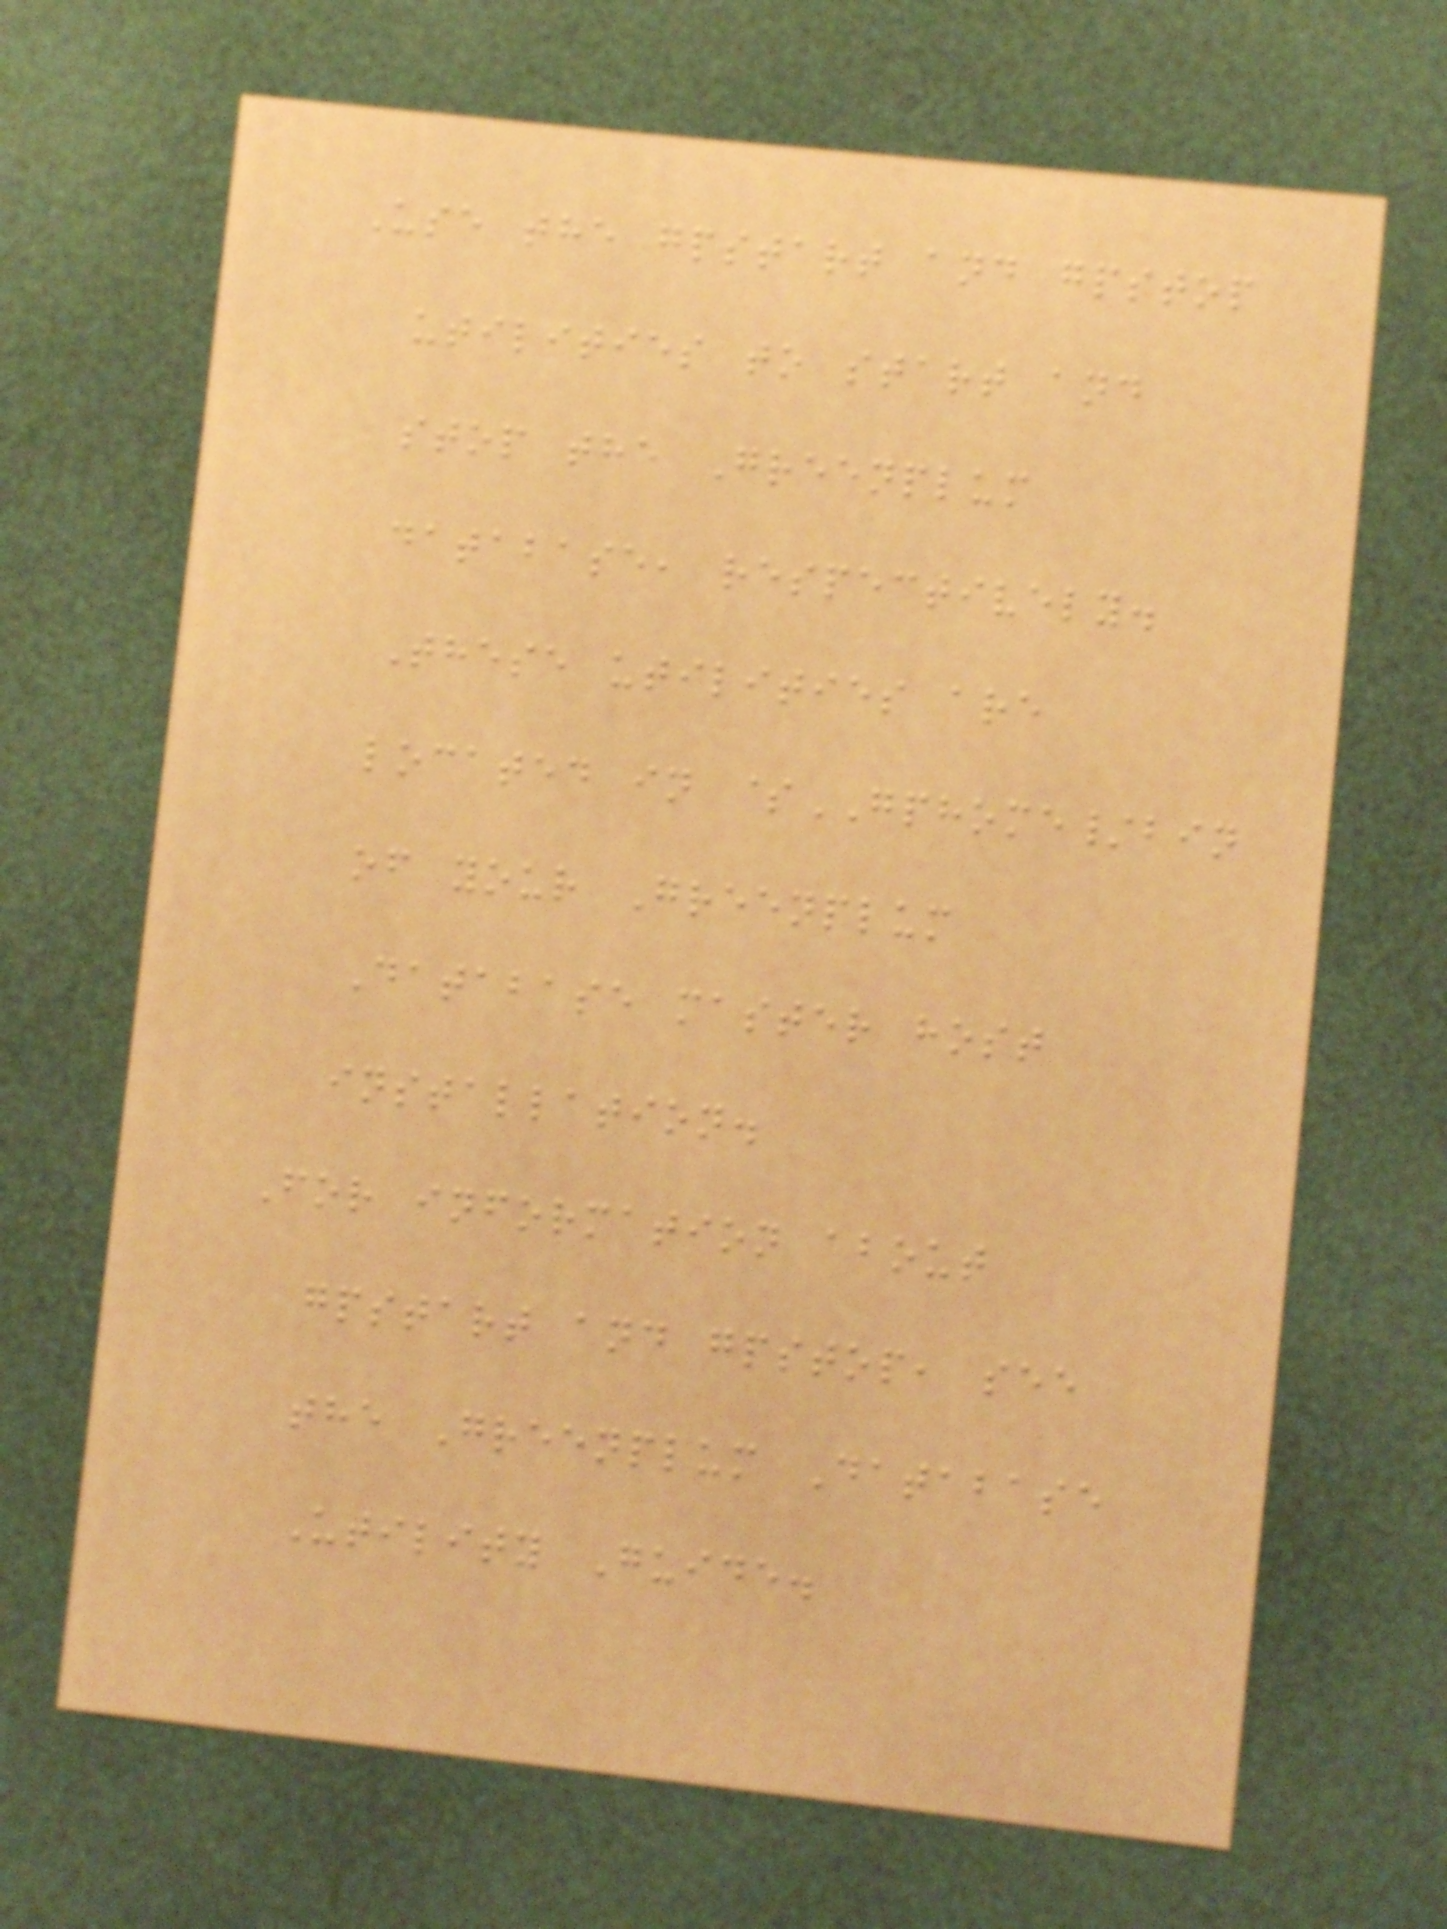Use the gpstart and gpstop
utilities to start and
stop the Greenplum
database, respectively.
These utilities are
located in $GPHOME/bin
of your Greenplum
Database master host
installation.
For information about
gpstart and gpstop, see
the Greenplum Database
Utility Guide.
